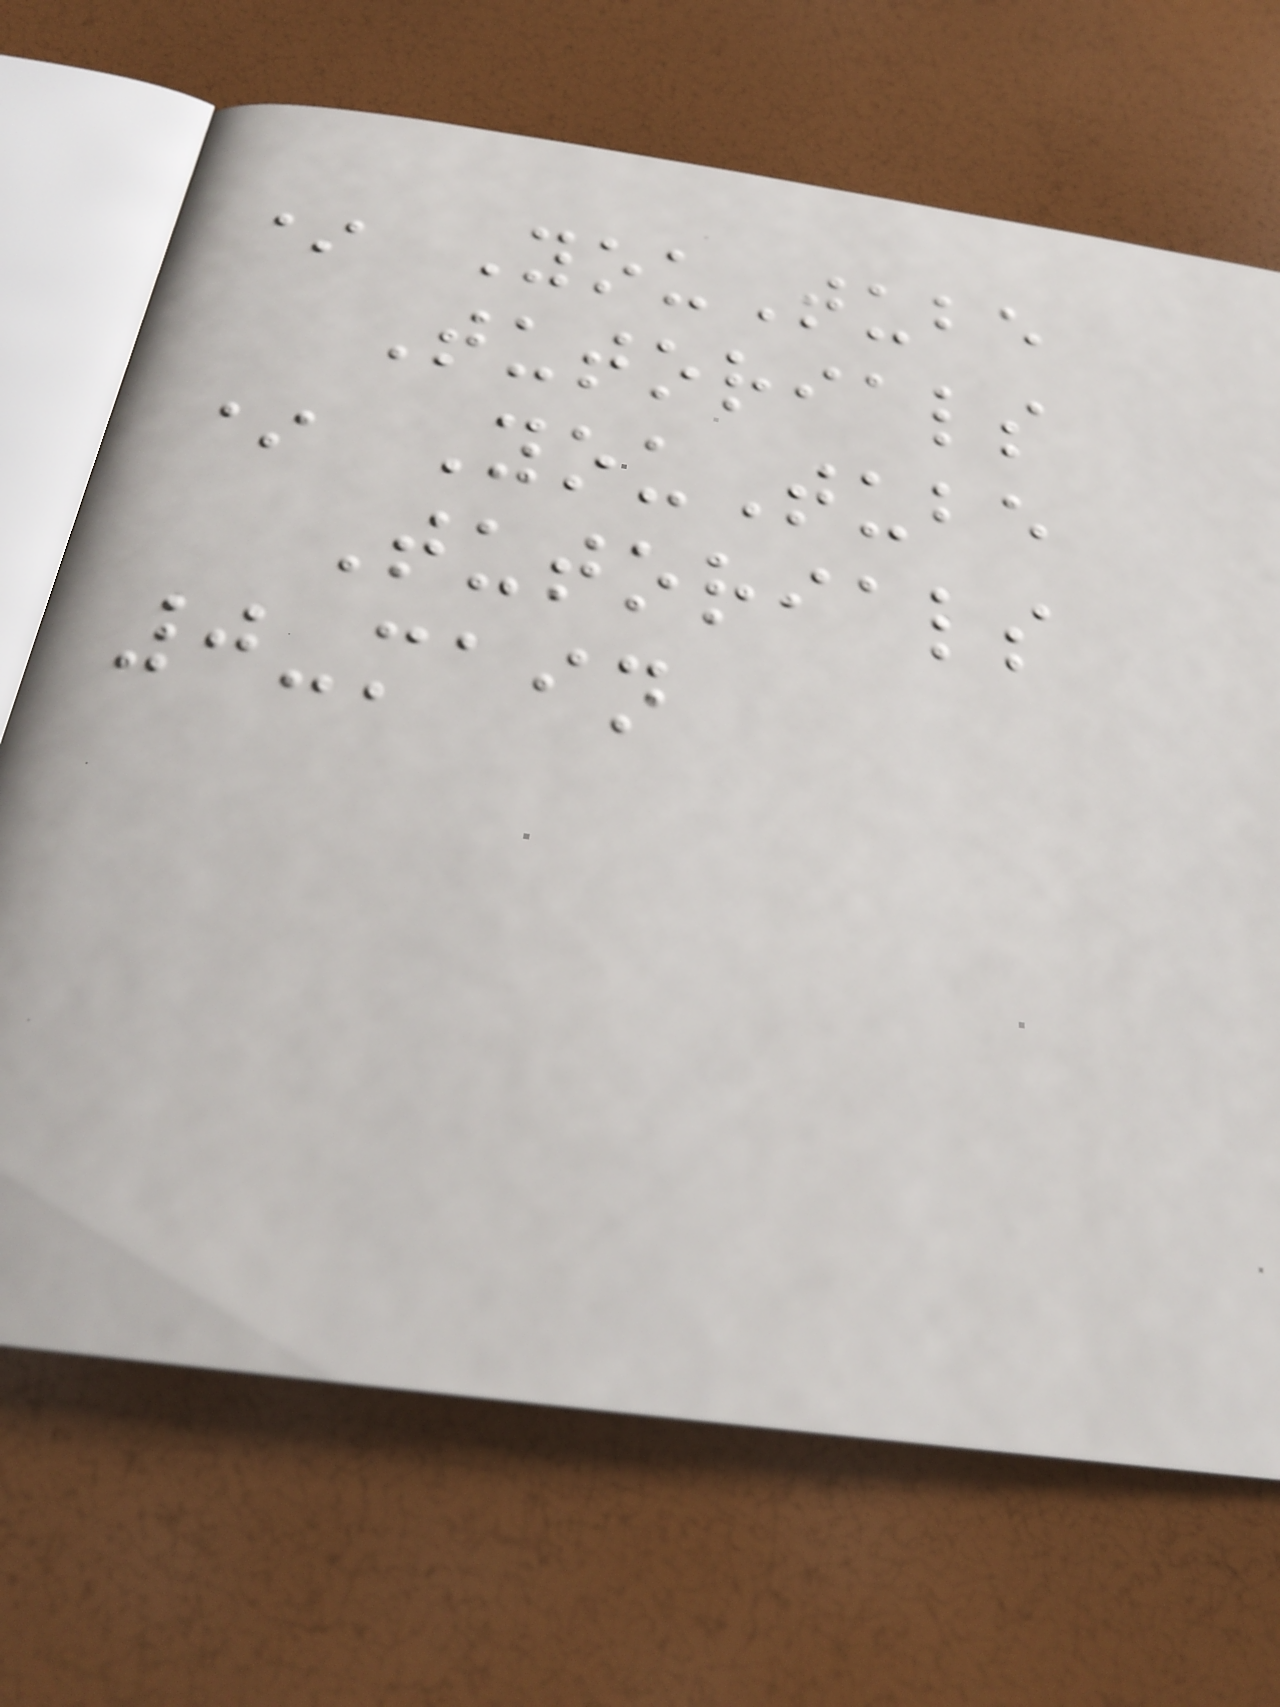* YouTube
Tutorials
* YouTube
Tutorials
0-main
